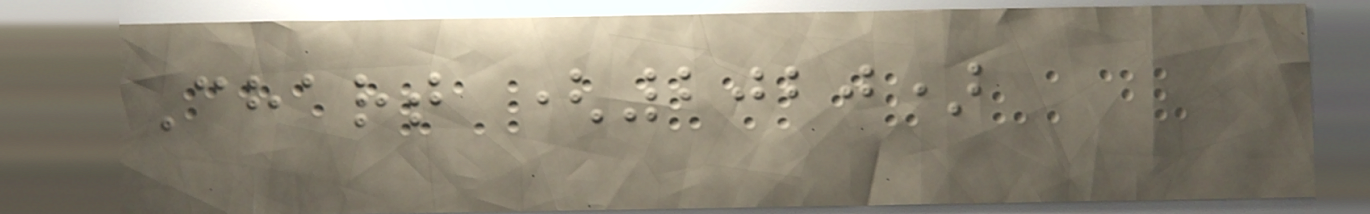Chart (2020)
